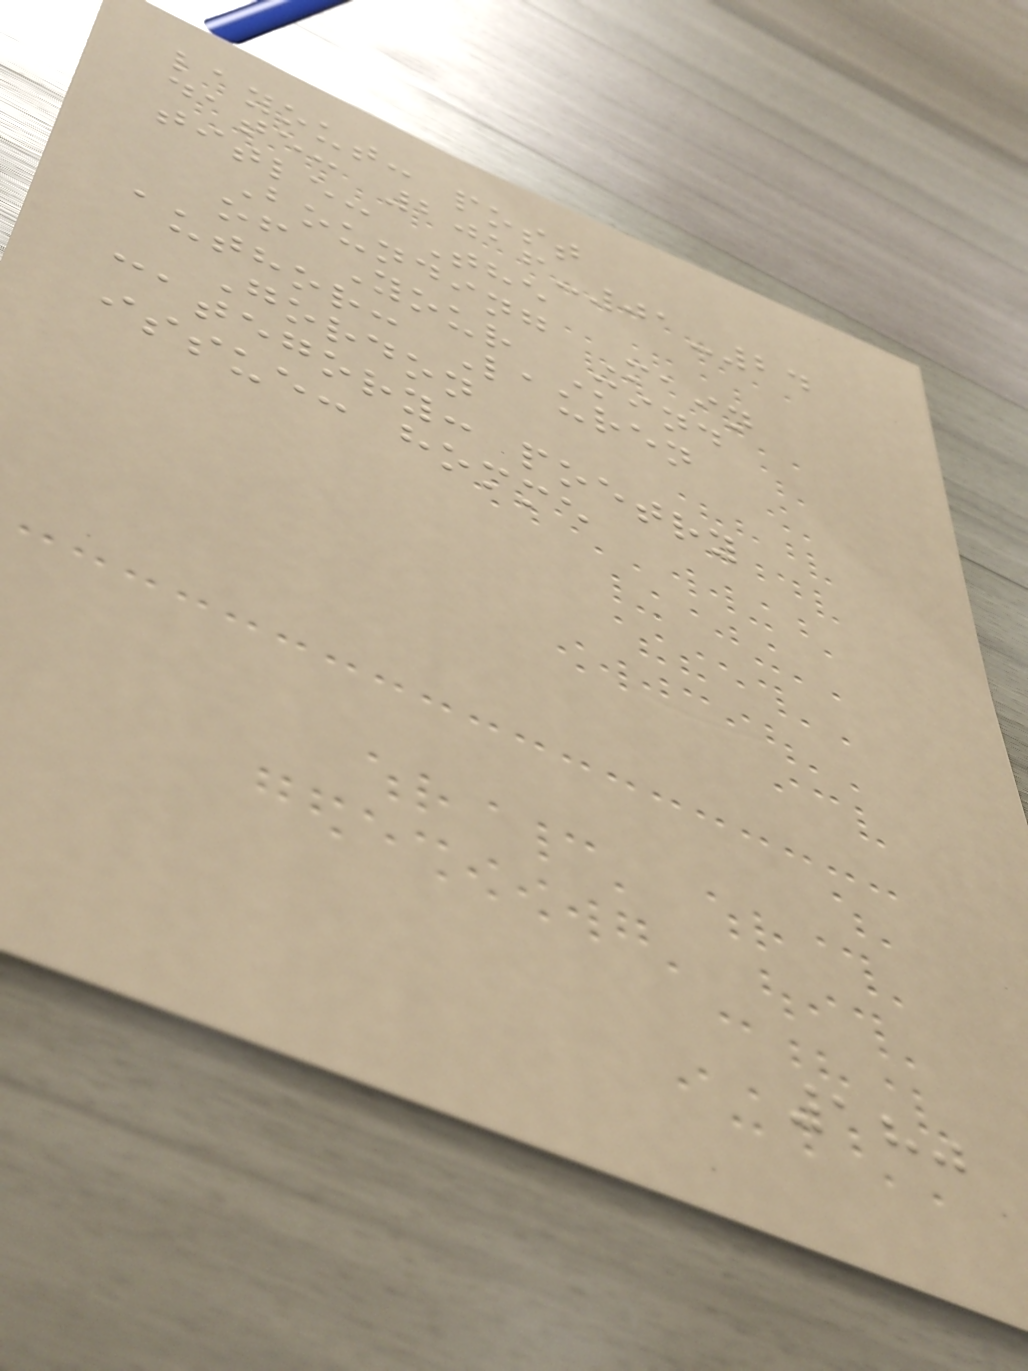layout: post
date: 2016-01-24
title: The
Bounding Main
of Your Mind
author: Lauren
Gordon
category: poetry
issue: homme
180
